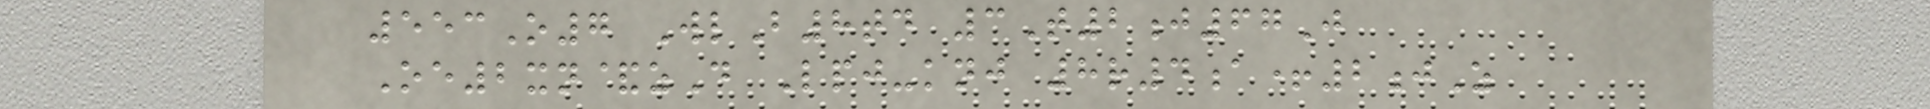553O7 WlB8td 3T2j67J
Oe2xn&zD Lpj-knj 8r4a+2jZ
